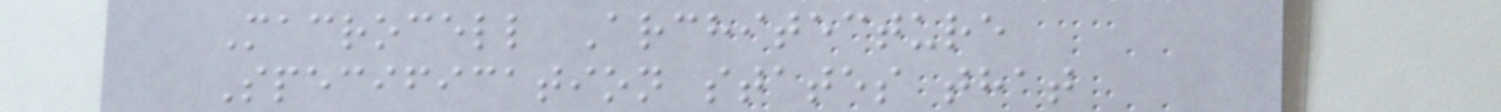Macrocell Architecture
Specification states that
